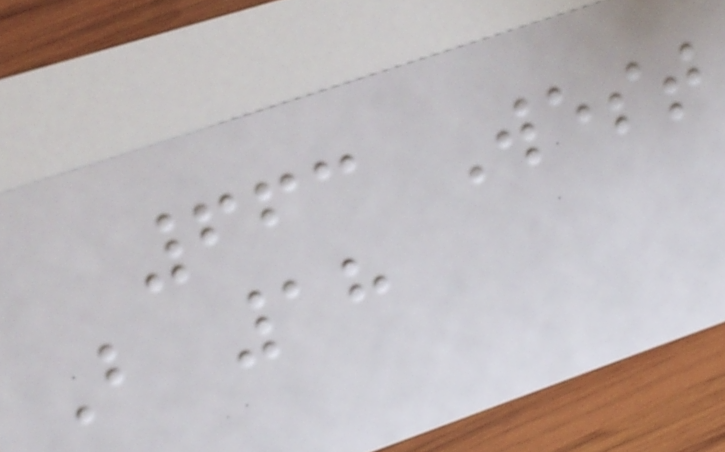663 West
B 18
